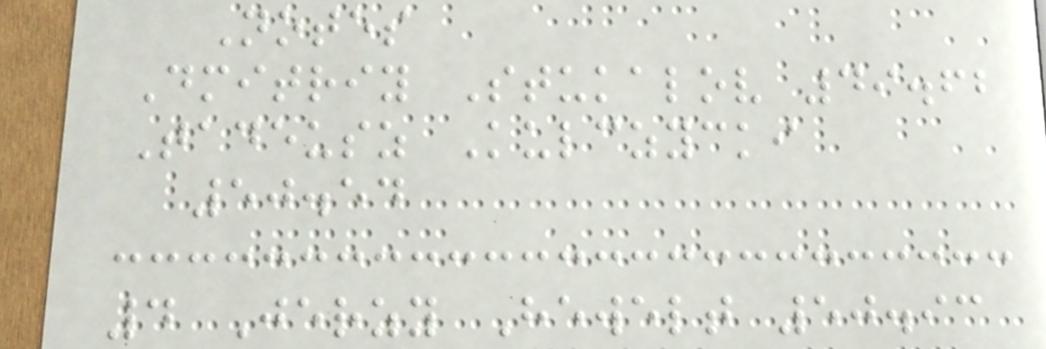Notes
Dmitriy Stukalov 49.62
Tadeusz Kulczycki
50.54
4 Jerzy Hewelt 50.93
